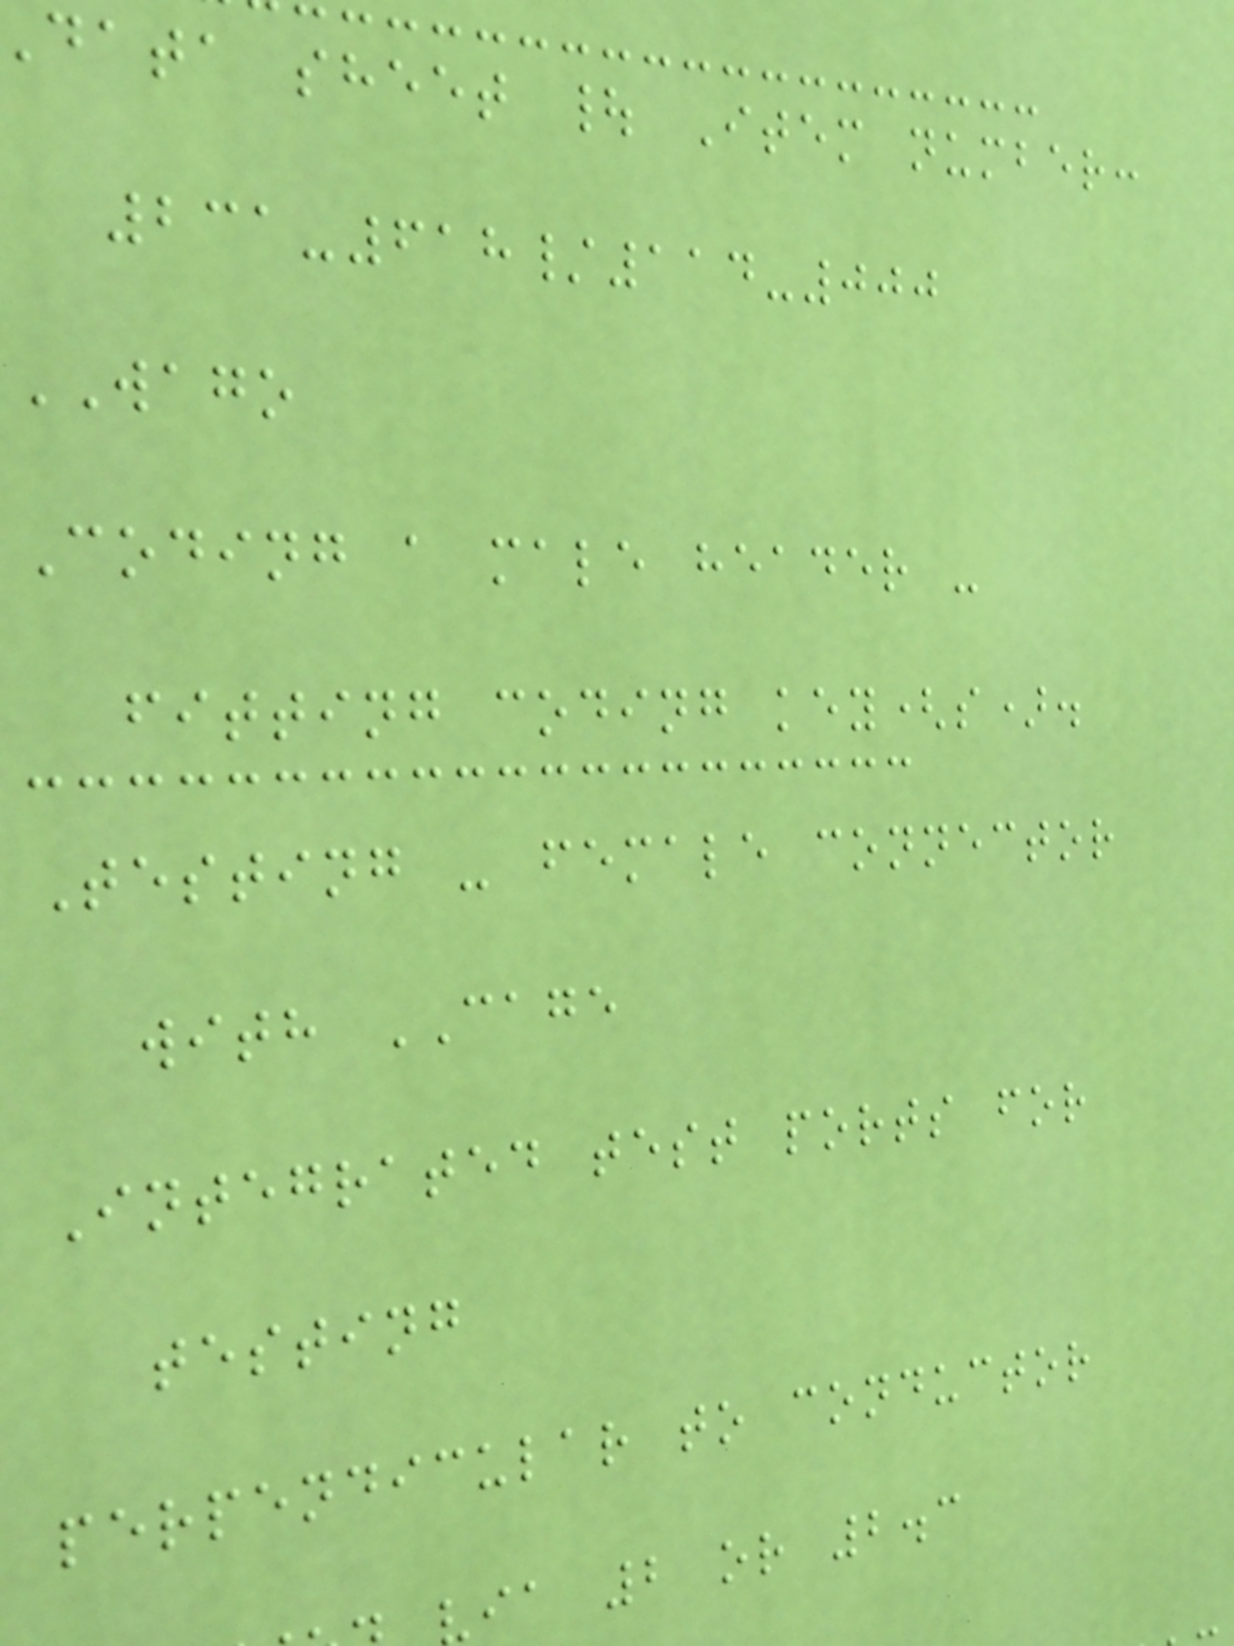data sheet | Item number:
231-618/114-000
WAGO
Coding a male header -
fitting coding key(s).
Testing - female connector
with CAGE
Integrated test ports for
testing
perpendicular to conductor
ia 2 or 2.3
